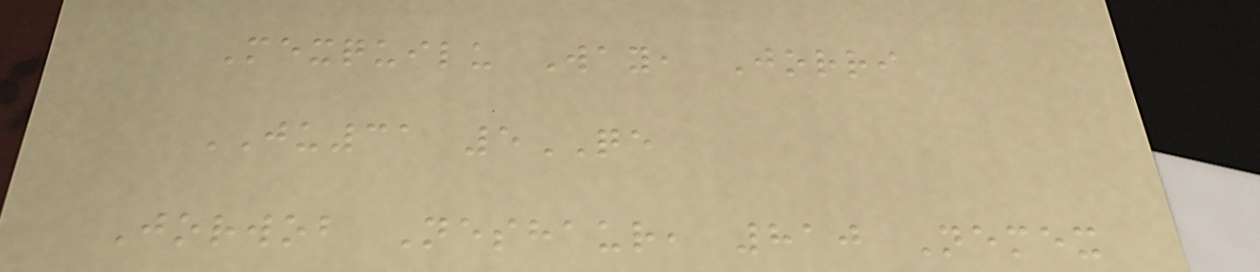Mexquilu Way, Jorri
JU31 5QE
Jorwob Neshaur, 810 Nemex
